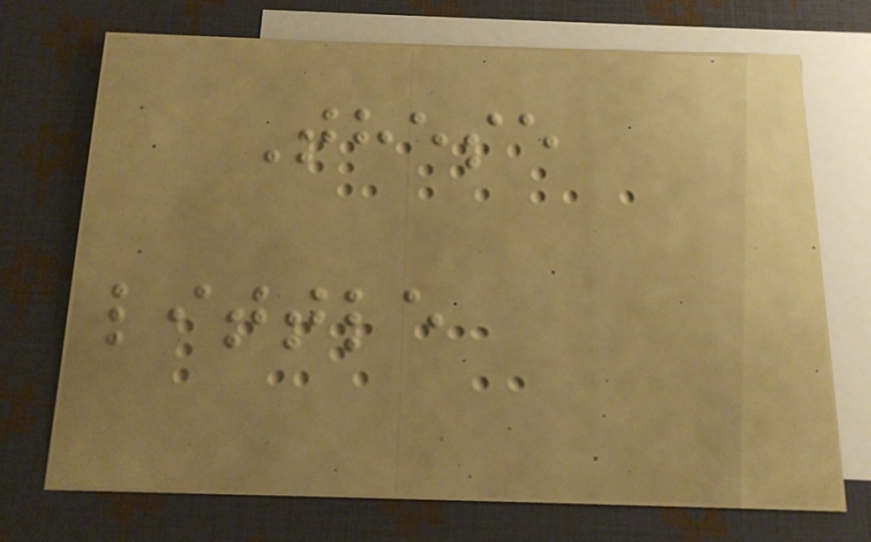These
little
